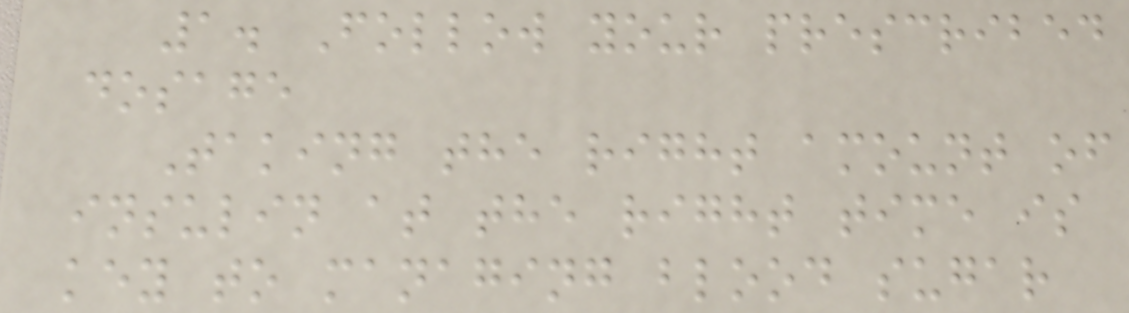1. Follow your prescribed
dosage
Taking the right amount of
insulin at the right time is
key to managing blood sugar
